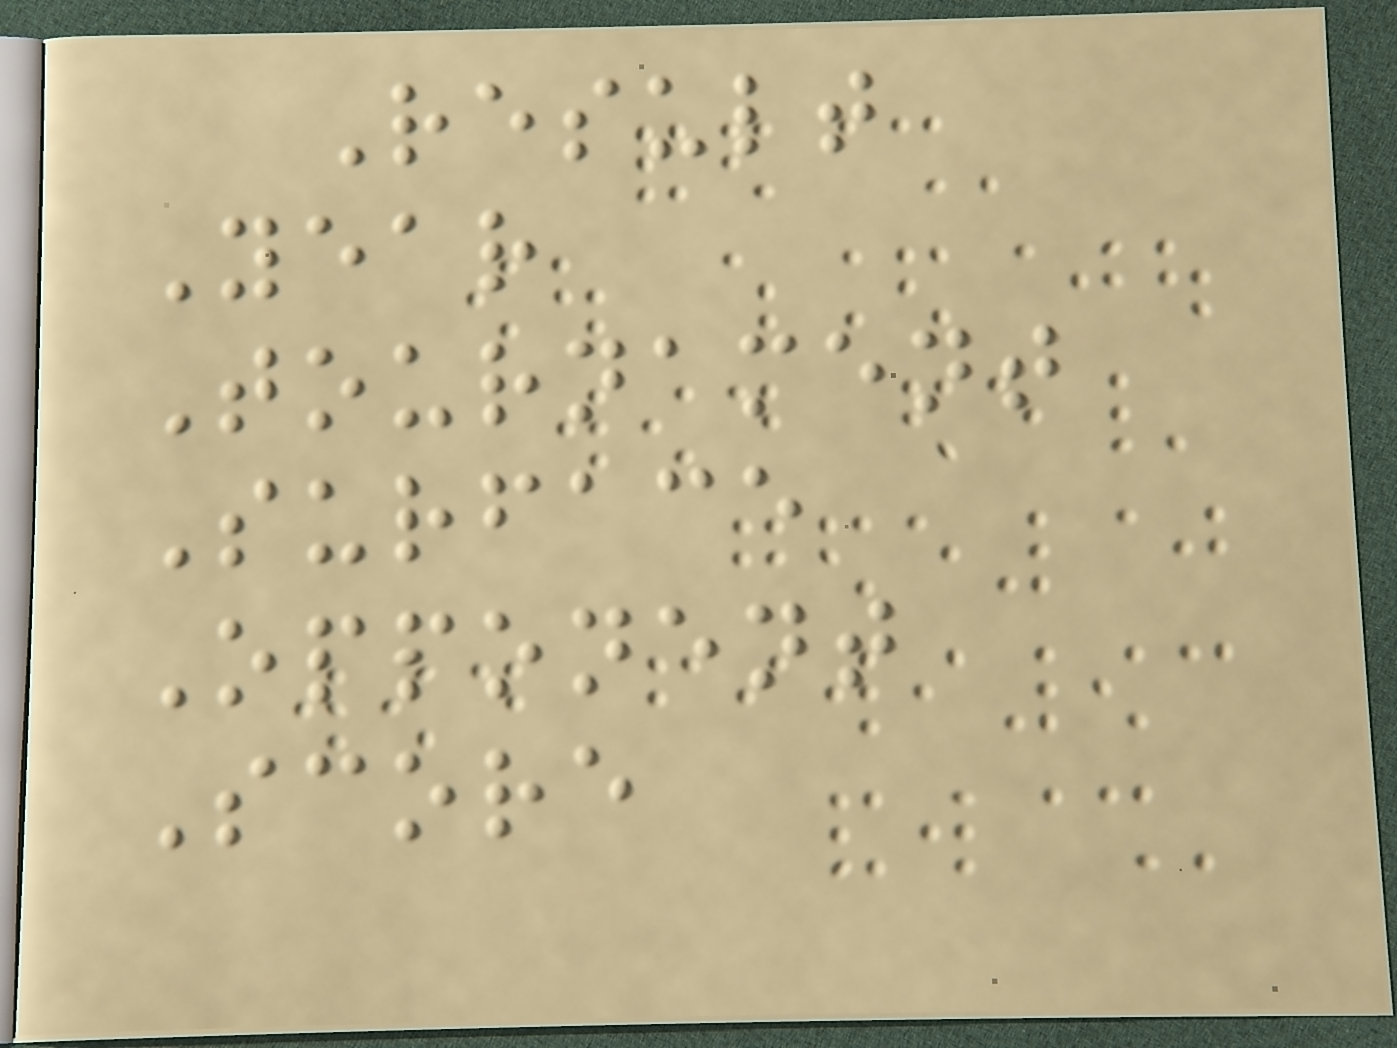Result
Year
Tournament
Surface
Opponent
Score
